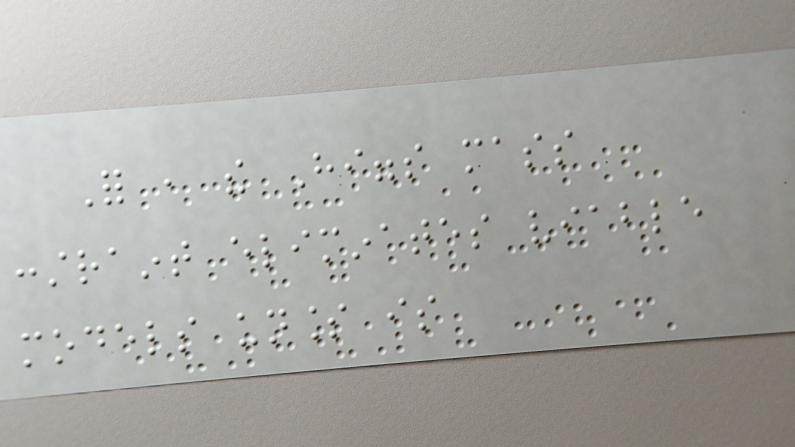For , the Higgs mass
constraint eliminates viable
models unless is
